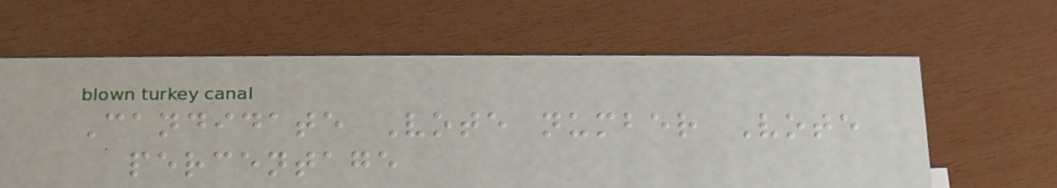Candidate Vote number Vote
percentage
